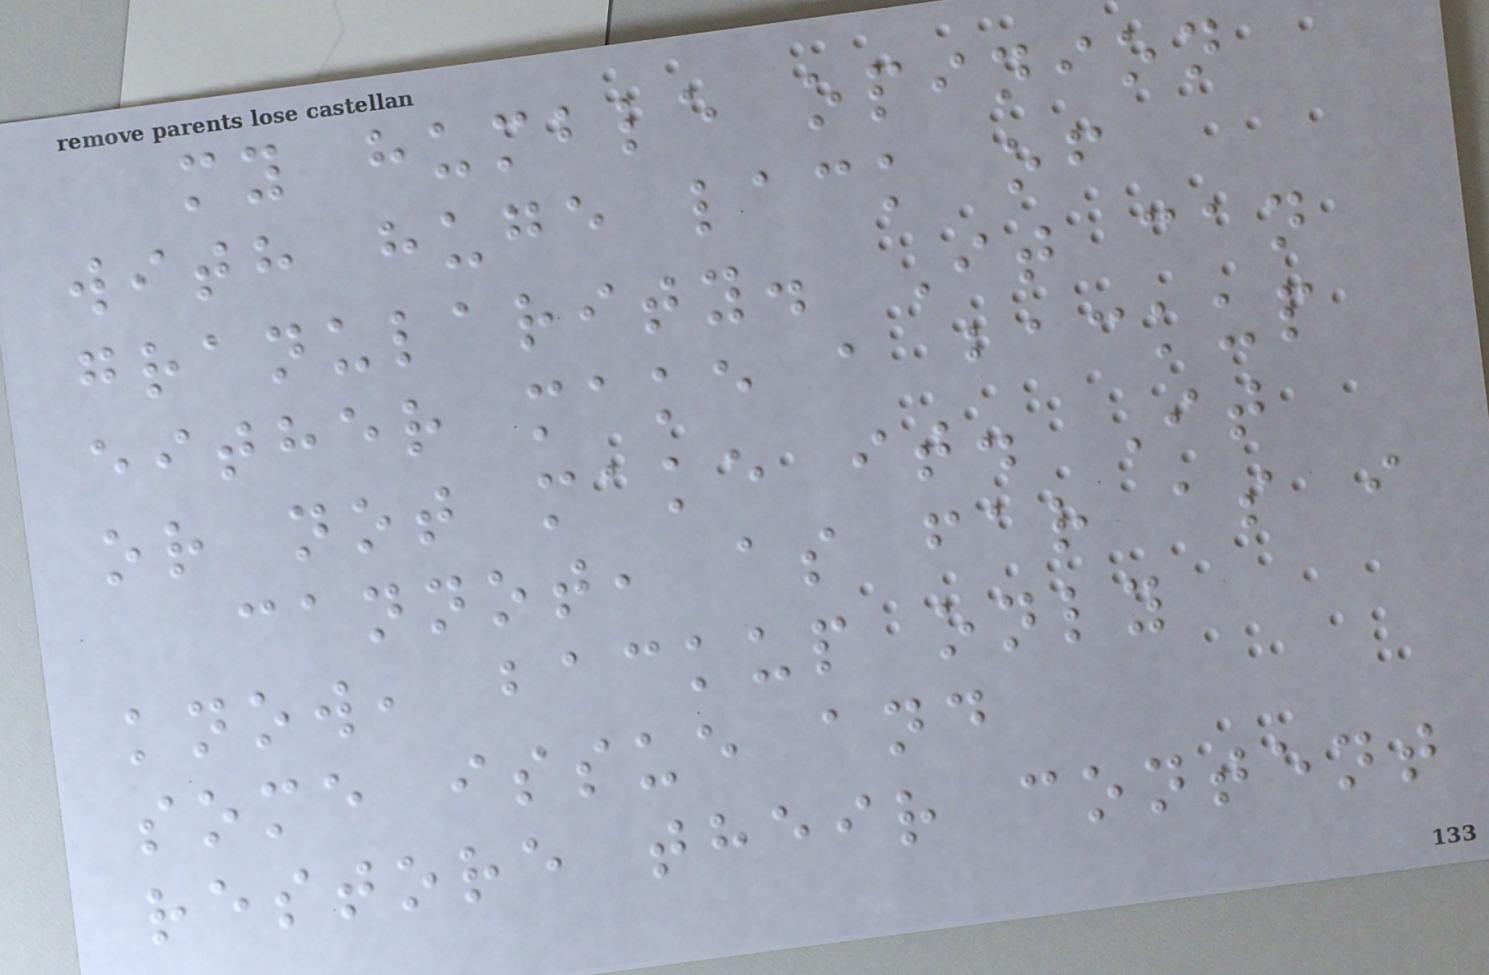my humble opinion
with huge lack of
granularity. It can
either make a backup
or not make it. It
cannot, as far as i
know, backup only
some issue and
restore their content
